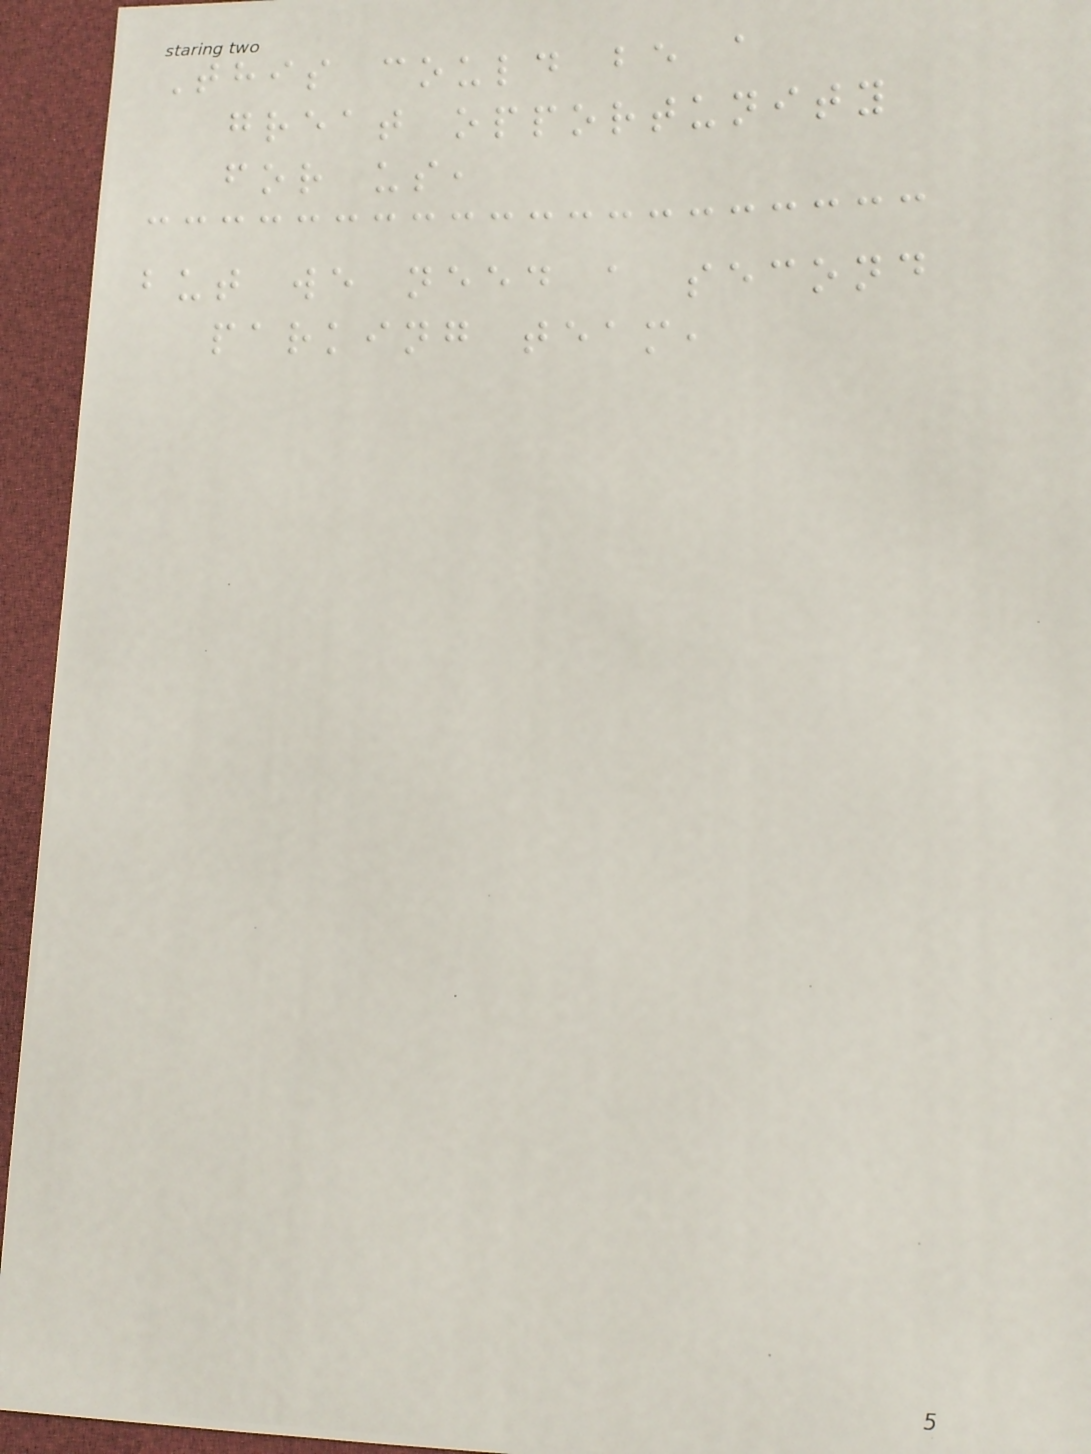This could be a
great opportunity
for us,
but we need a second
parking team,
